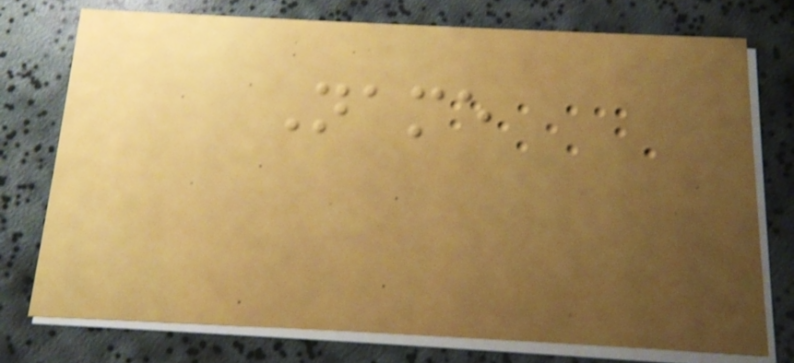Name
